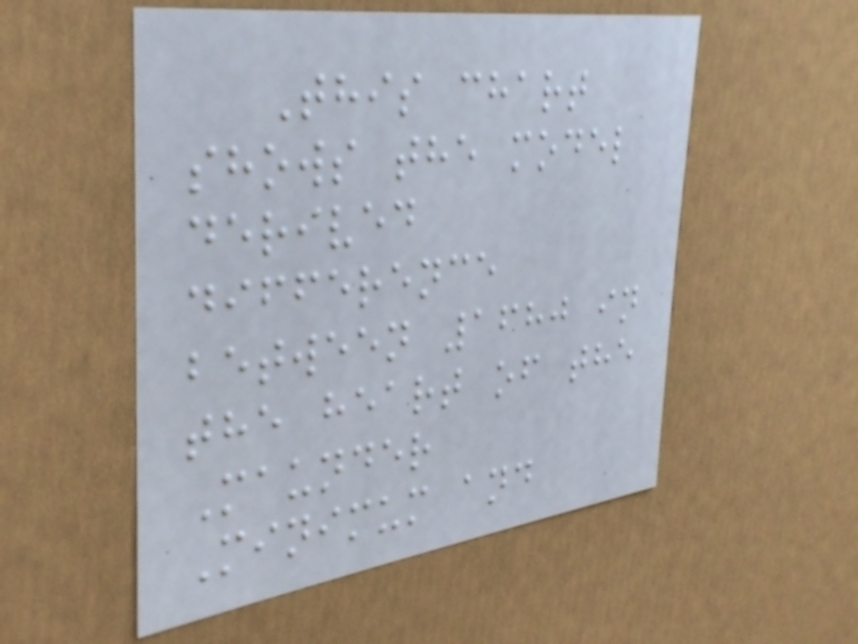This chart
shows the model
derived
difference
between 1680 in
the heart of the
Maunder
Minimum and
